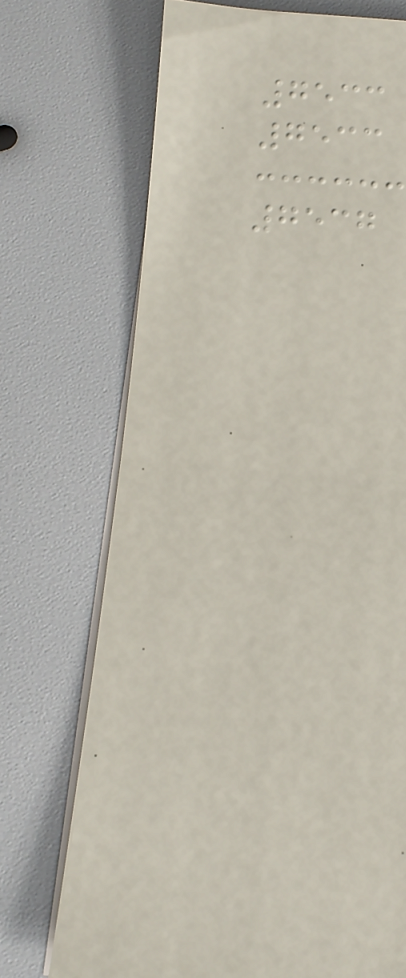7533
7533
7537
